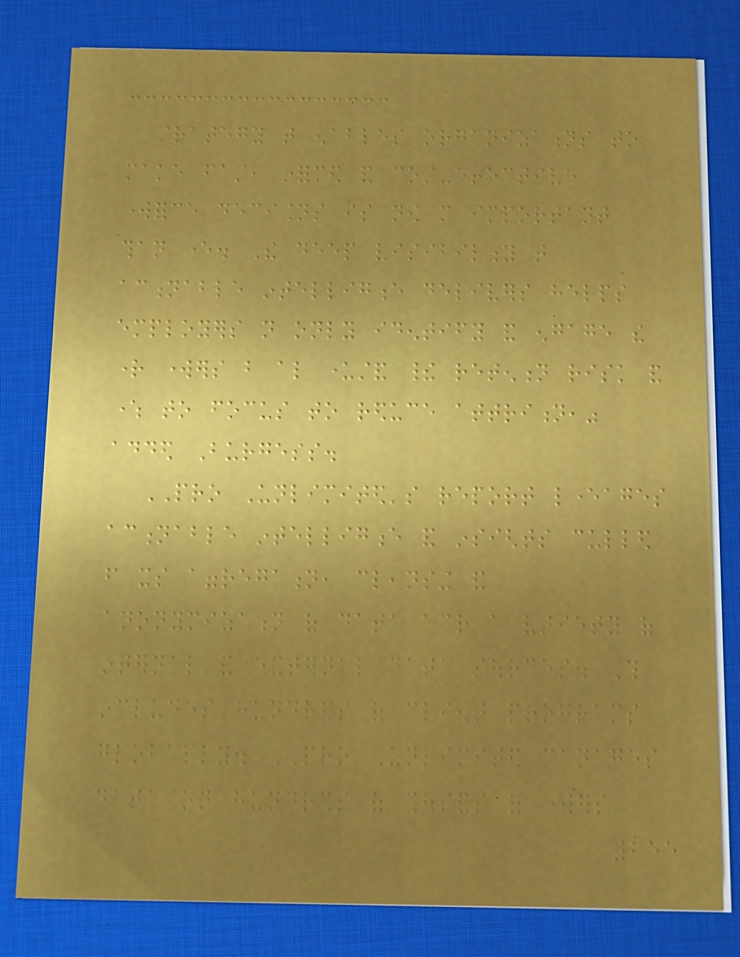strategy that enables organizations to
make fast, informed and cost-effective
workforce decisions is now more important
than ever. The deep visibility that
actionable intelligence delivers helps
employers not only identify and engage the
right workers but also understand their retention risk and
where to focus to reduce attrition,"
added Burgess.
PRO Unlimited's report leverages
actionable intelligence and insights culled
from its aggregation, cleansing and
anonymization of data across a variety of
internal and external data sources. This
includes hundreds of client programs
globally. PRO Unlimited manages
data on hundreds of thousands of workers
255
